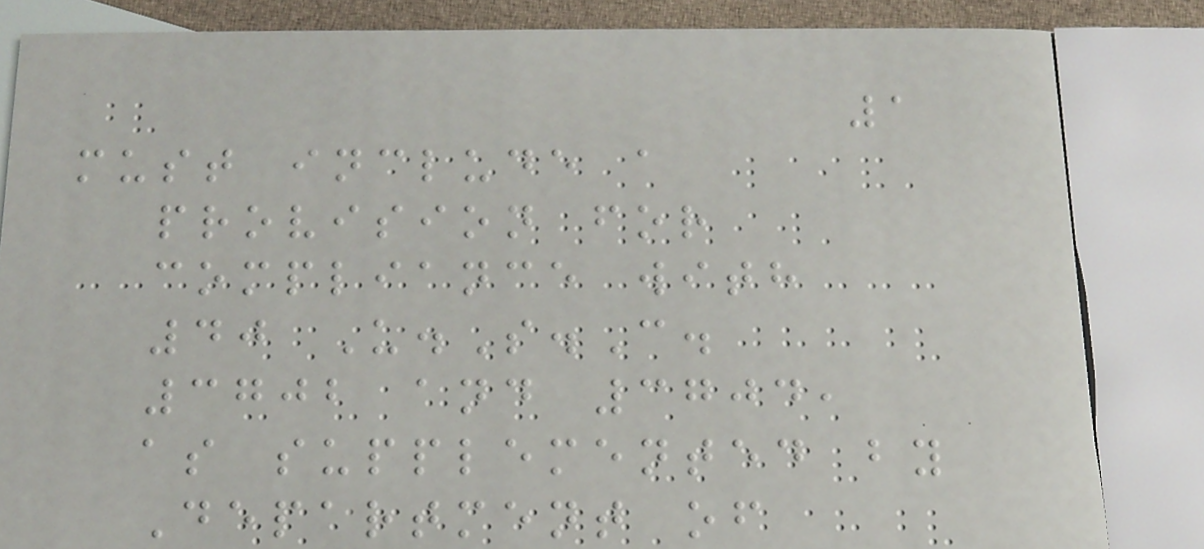1
must include a
provision for
compliance with
40 U.S.C.
3702 and 3704,
as supplemented by
Department of
